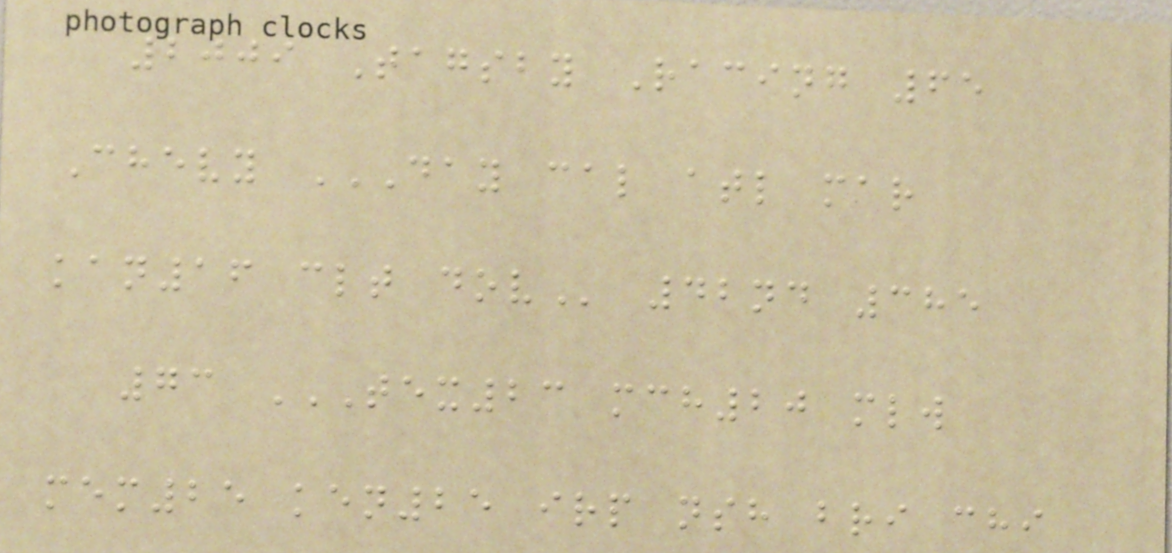2009 Tagsby Racing 65
Chevy DAY CAL ATL MAR
KAN16 CLT DOV 42nd 385
73 TEX23 MCH20 MLW
MEM25 KEN25 IRP NSH BRI CHI
